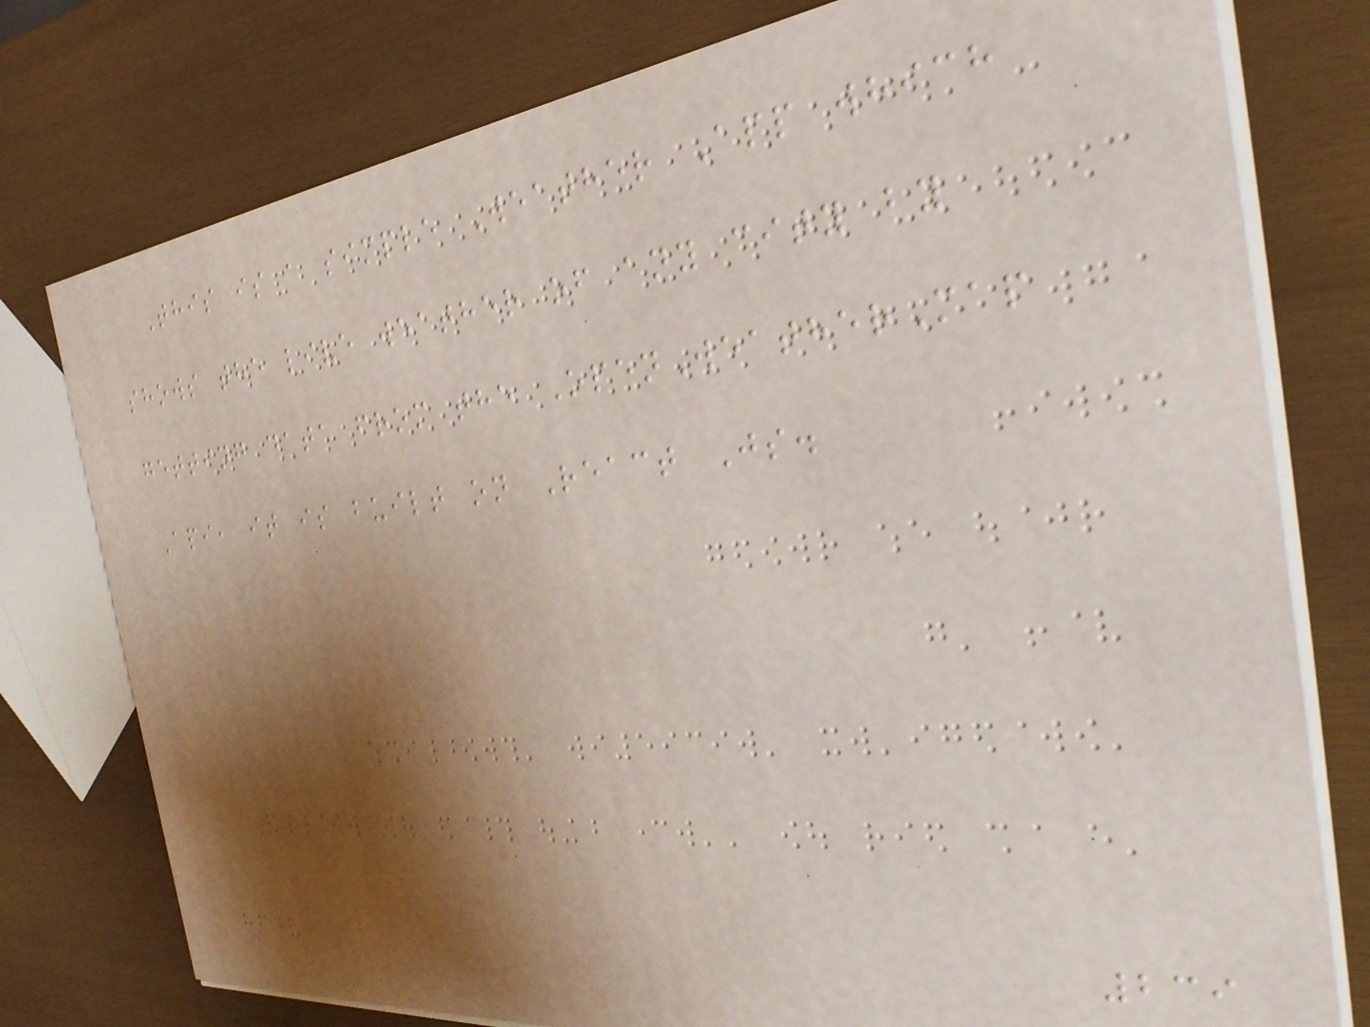This is a simple Weather App which
shows the live weather of any city by
getting data from the OpenWeatherMap
Api, it is built on React Js.
239
